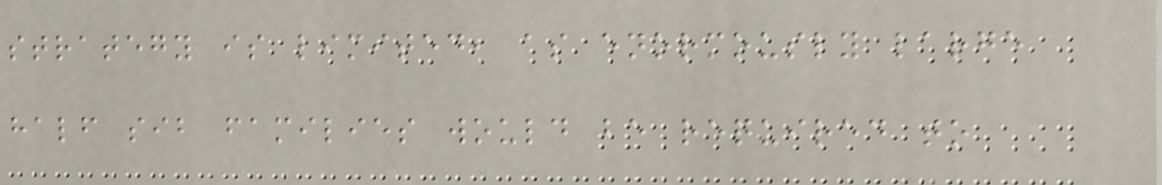strategy is limited, as enormously large
half sib families would be required to
